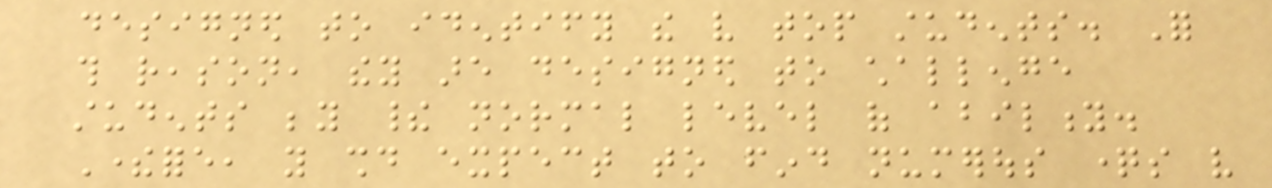designed to identify the very top students. For
this reason, they are designed to challenge
students beyond their normal level of ability.
Therefore, you should expect to find numerous questions very
